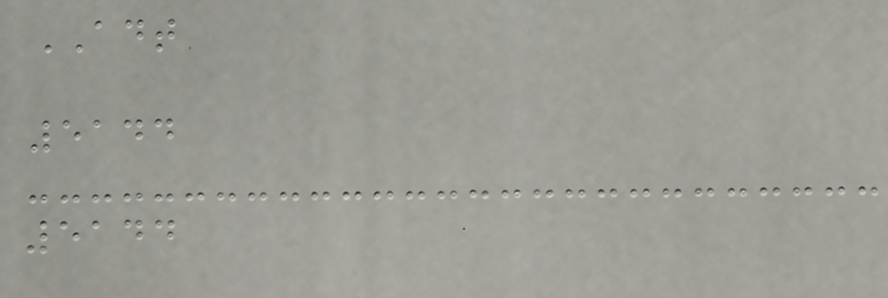ADT
5144
5144
